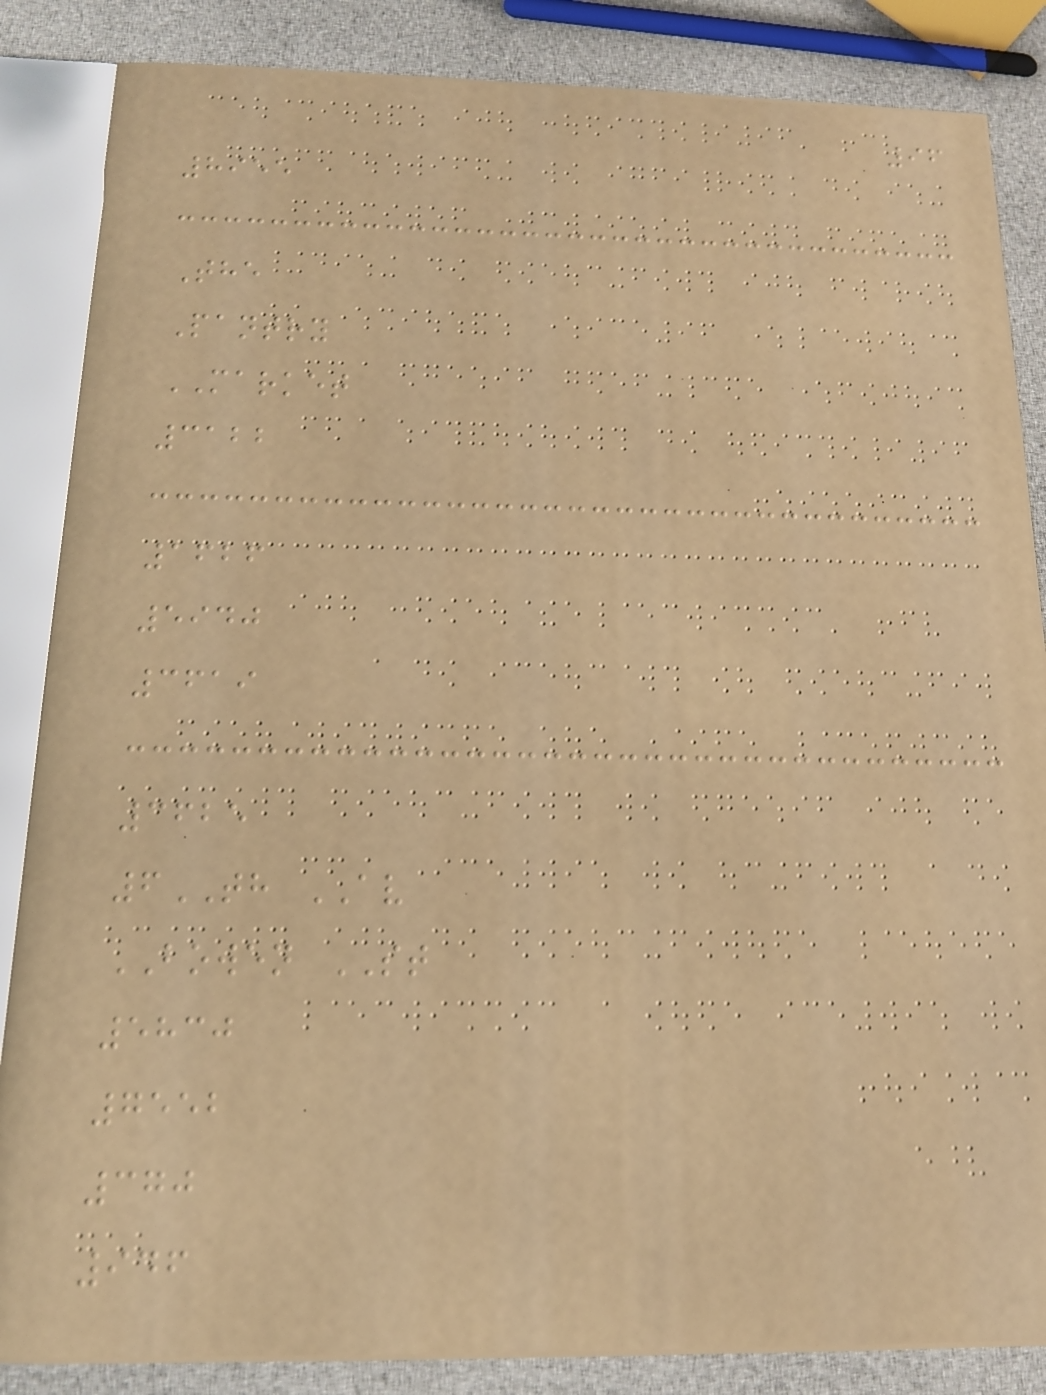96
8955
The
Pantry
MARKET
3122
1626
5940
3619
3625
6TH AV
BOWEN ST
5830
7552
370
946
